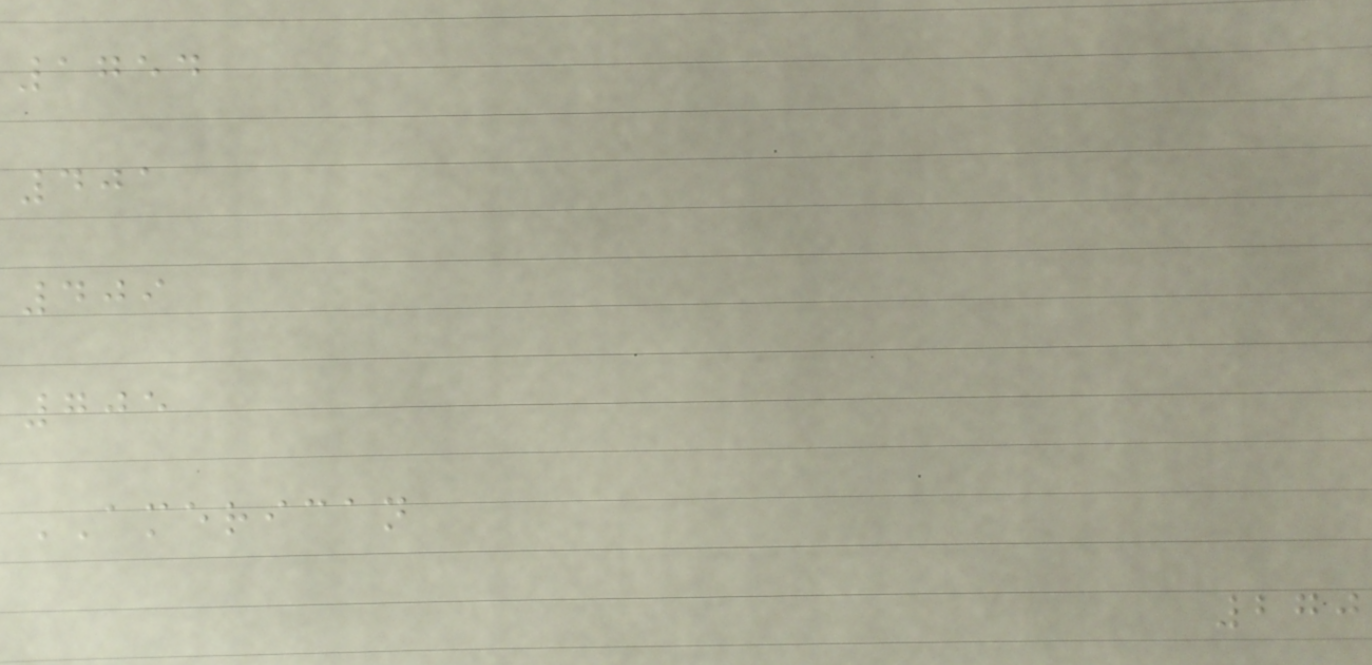1754
401
409
705
AMERICAN
270
